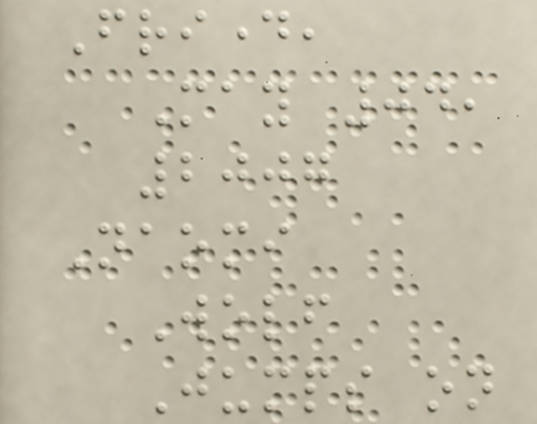Friday,
May 04,
2007
Naomi
Wolf
Jumps on
